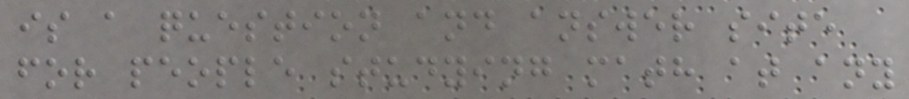is a question and answer site
for people studying math at any
